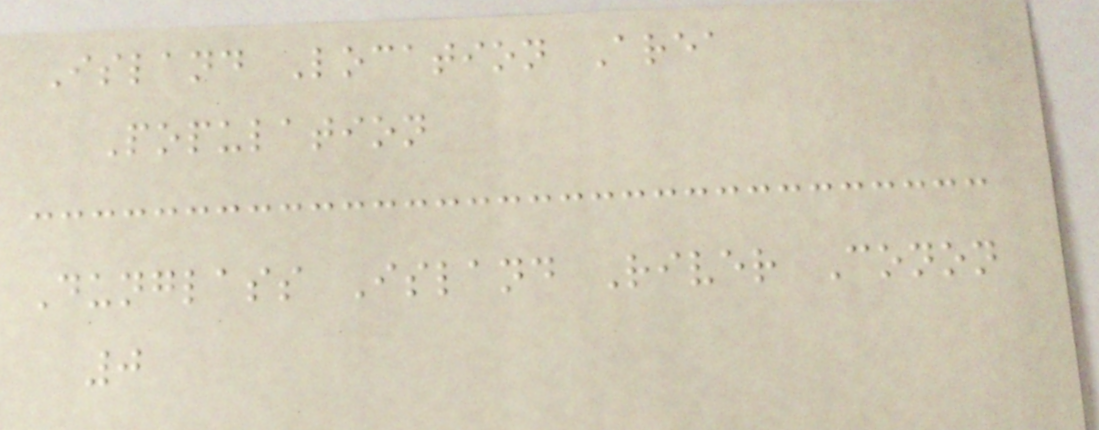Island Location Area
Population
Dunglass Island River Conon
0
